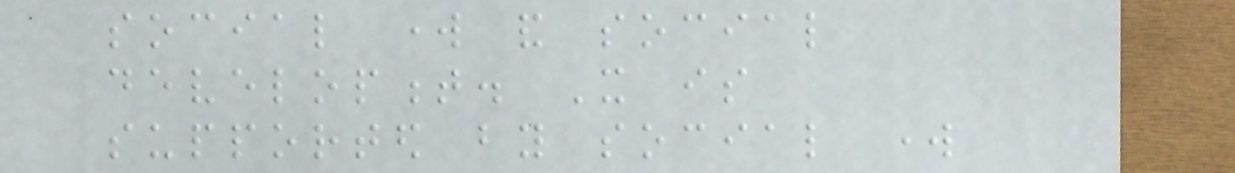social work and social
development. It is
supported by social work
